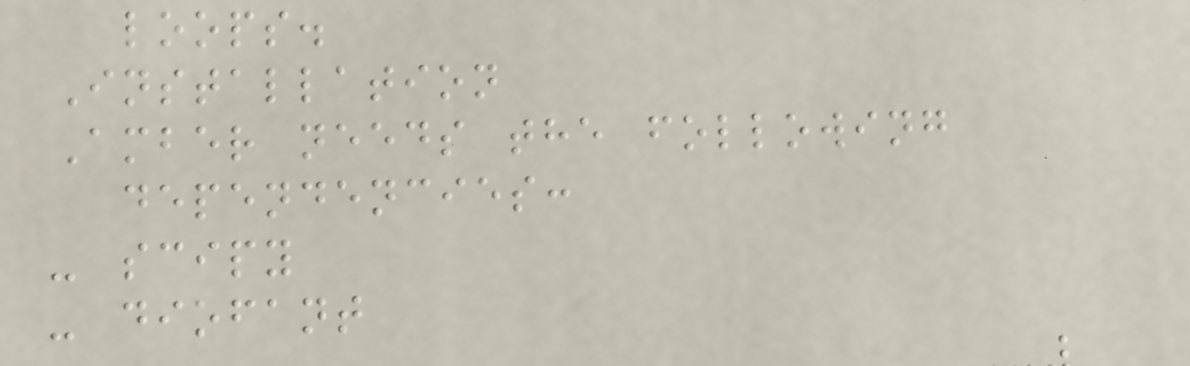loops.
Installation
Amber needs the following
dependencies:
- scipy
- diofant
